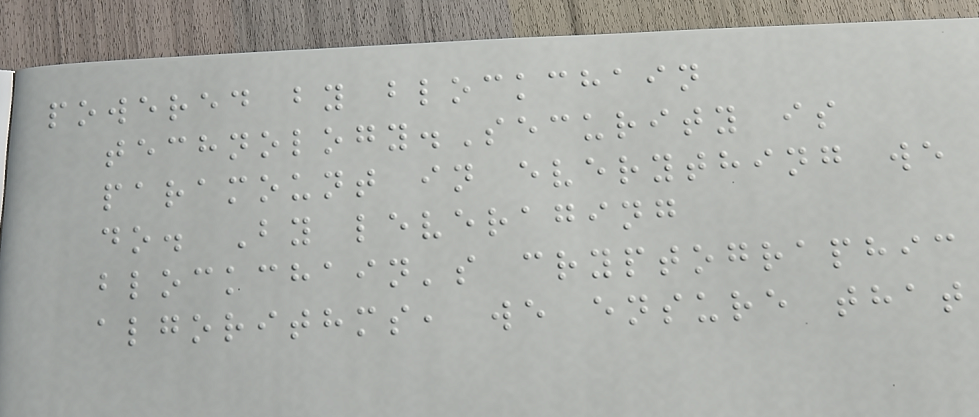powered by blockchain
technology.Security is
paramount in everything we
do. By leveraging
blockchain's cryptographic
algorithms, we ensure that
